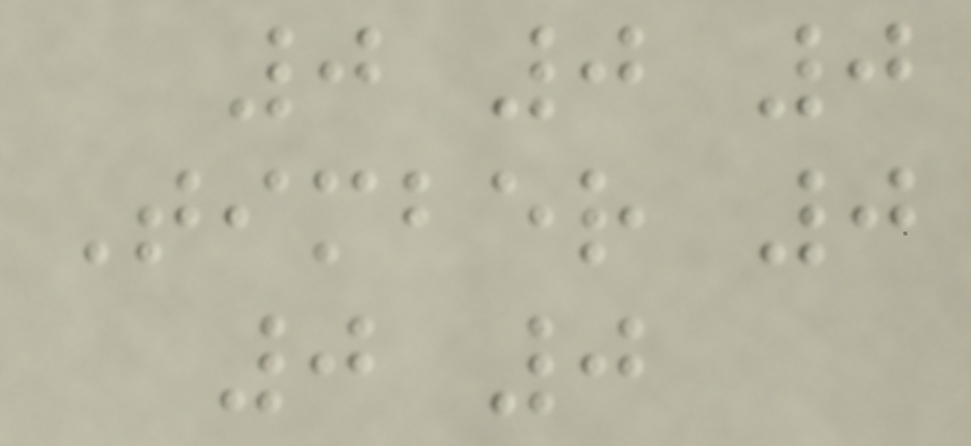0 0 0
Timber 0
0 0
